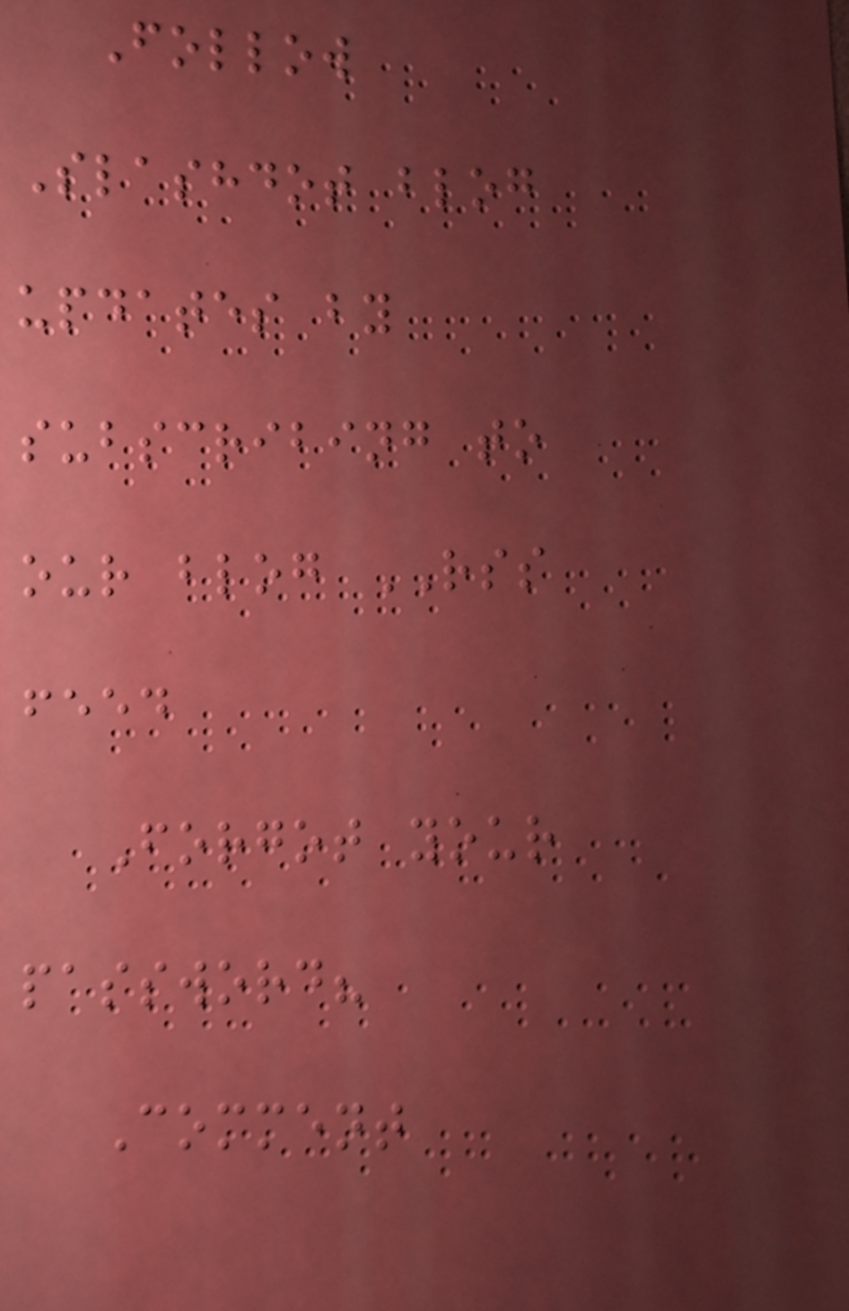Follow
Slashdot blog
updates by
subscribing to
our blog RSS
feed
Forgot your
password?
Comment
